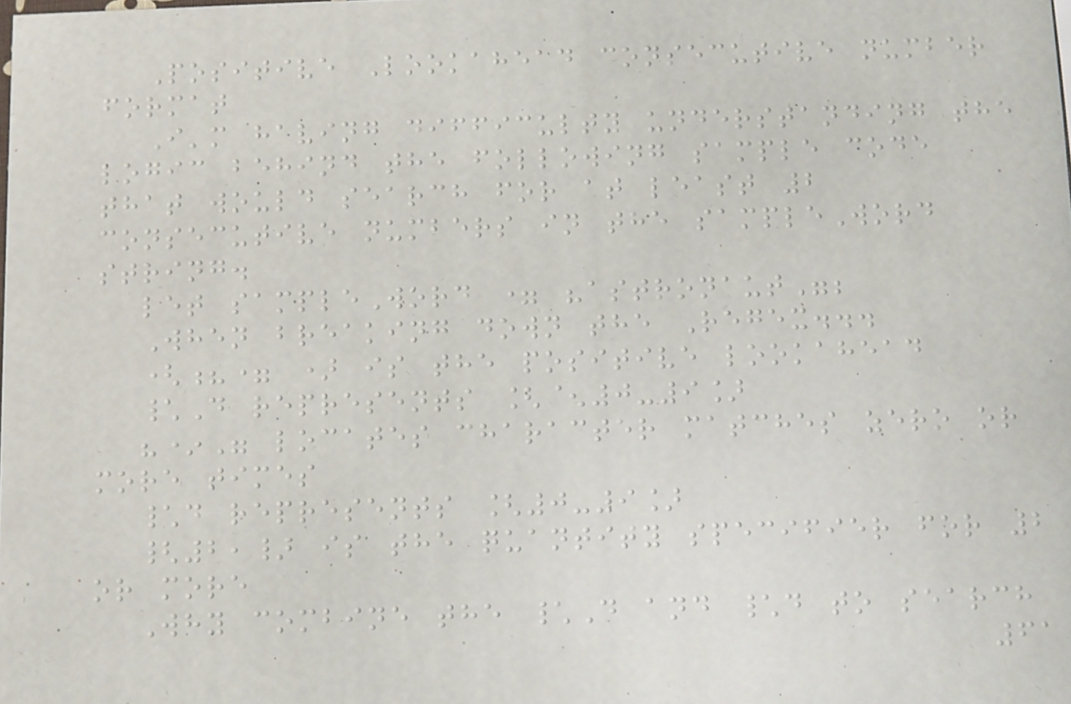Positive Lookahead consecutive number
format
I'm having difficulty understanding the
logic behind the following sample code
that would search for at least 2
consecutive numbers in the sampleWord
string.
let sampleWord = "astronaut";
When breaking down the Regex...
(?= ) is the positive lookahead
\D represents [^0-9]
"*" locates character matches zero or
more times
\d represents [0-9]
{2,} is the quantity specifier for 2
or more
Why combine the \D and \d to search
61
